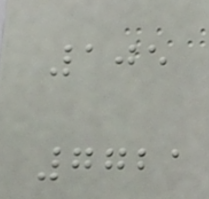105
7721
